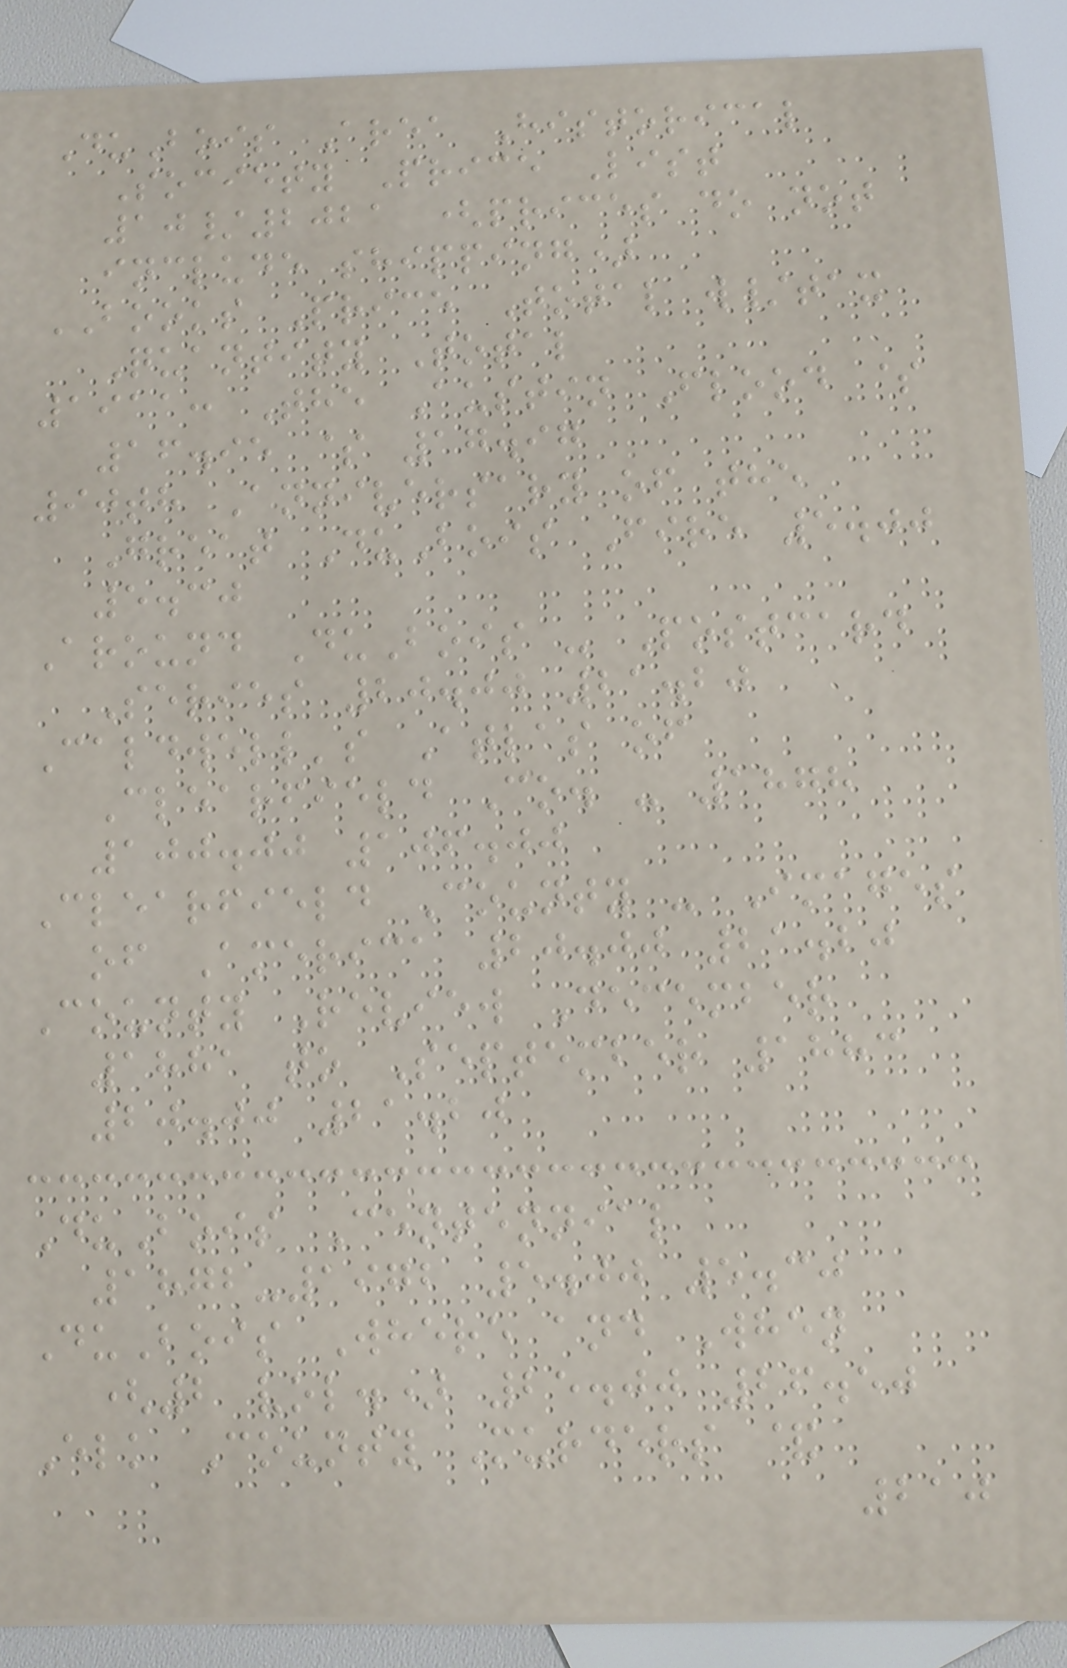DuBois Area Historical
Society Price List
10/2021 (prices do not
include shipping)
BOOKS Price Total w/tax
Quantity Total
1911: The Austin Flood $
16.95 $ 17.97
90th Anniversary of the
Great DuBois Fire 5.00
5.30
Around DuBois - Postcard
Series 20.00 21.20
Caldwell's Atlas of
Clearfield Co. - 1878
100.00 106.00
Clearfield County - Images
of America 20.00 21.20
County Review December
1881 to September 1883
20.00 21.20
DuBois Centennial
1872-1972 5.00 5.30
DuBois Where and When
(2 vol.) 25.00 26.50
Elk County Murders &
210
